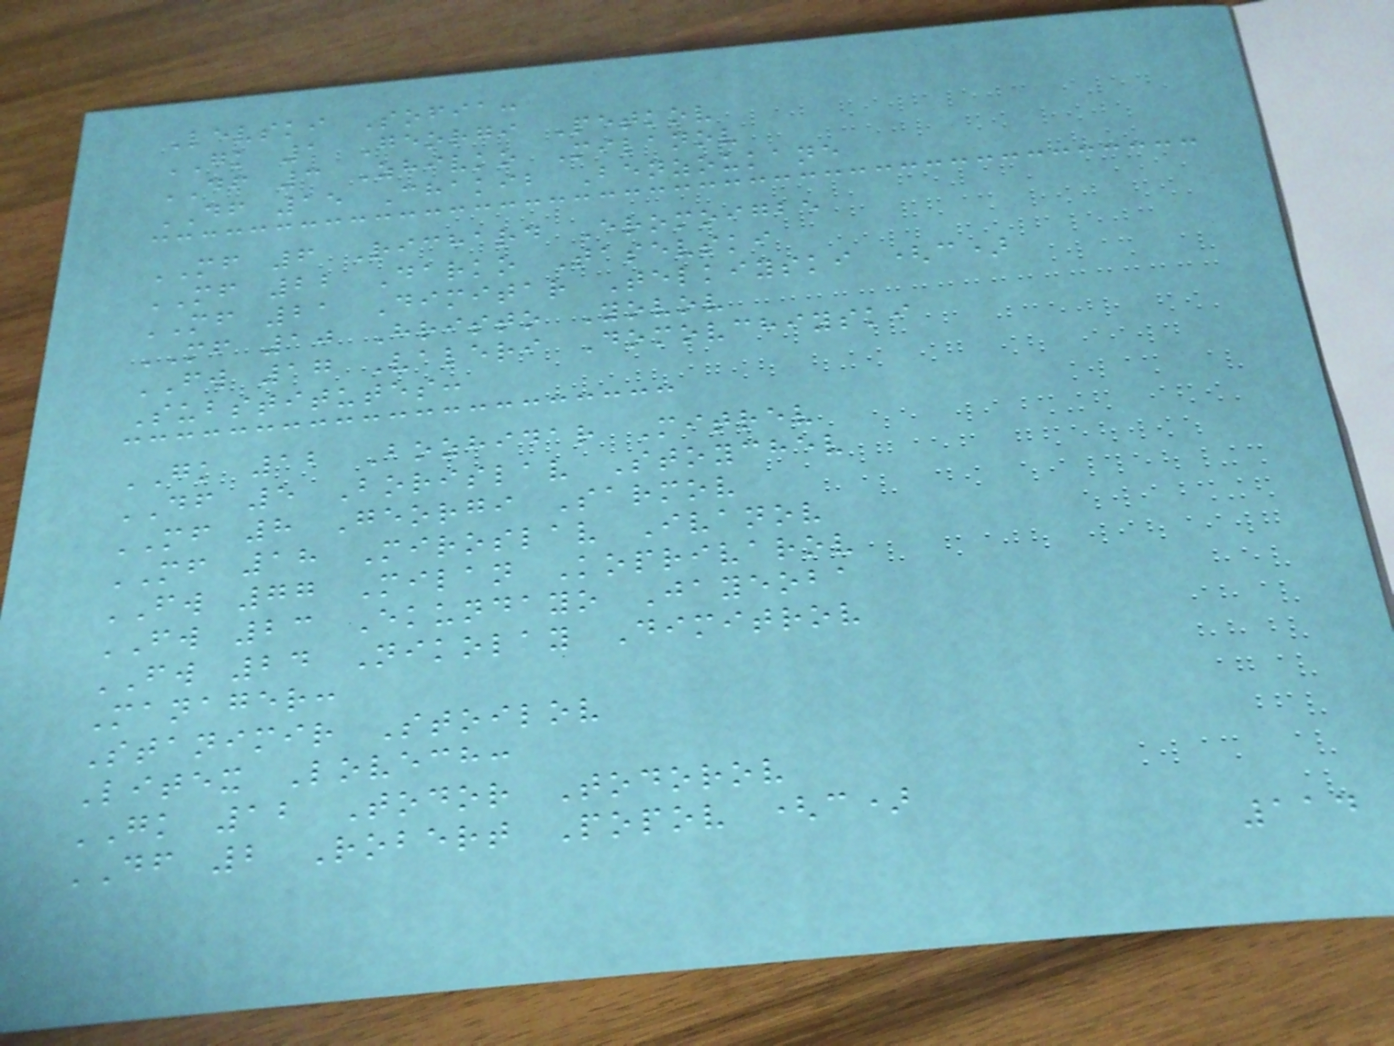Levski Sofia:
GK 1 Georgi Petkov
DF 3 Zhivko Milanov
DF 15 Chakib Benzoukane
MF 6 Richard Eromoigbe
MF 22 Darko Tasevski
MF 21 Dimitar Telkiyski (c)
MF 10 Hristo Yovov
FW 17 Valeri Domovchiyski
Substitutes:
GK 12 Bozhidar Mitrev
DF 5 Borislav Stoychev
MF 8 Georgi Sarmov
MF 18 Miroslav Ivanov
FW 77 Milan Koprivarov
FW 23 Ekundayo Jayeoba
FW 24 Nikolay Dimitrov
Manager:
Stanimir Stoilov
Litex Lovech:
GK 12 Todor Todorov
DF 2 Robert Popov (c)
114
